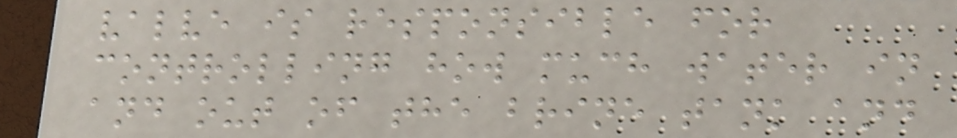valve is responsible for
controlling how much water in
and out of the brine tank and
